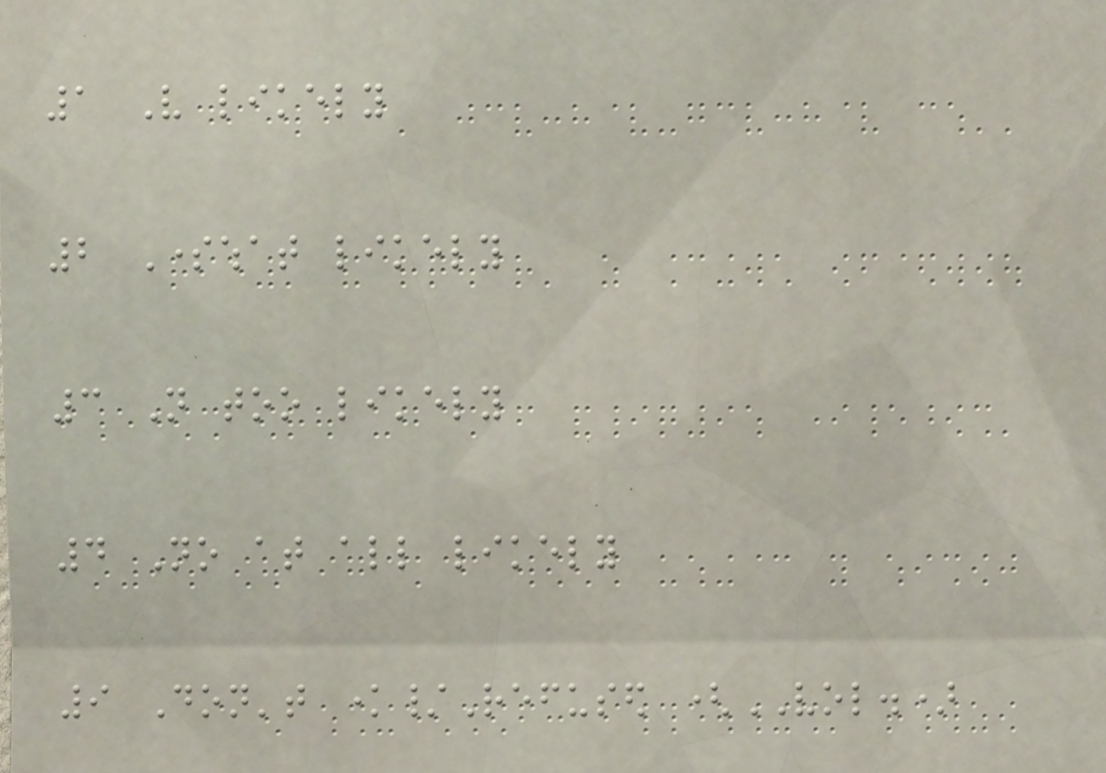1 Very likely
2 Somewhat likely
3 Not too likely
4 No at all likely
9 Don't know/Refused (VOL.)
